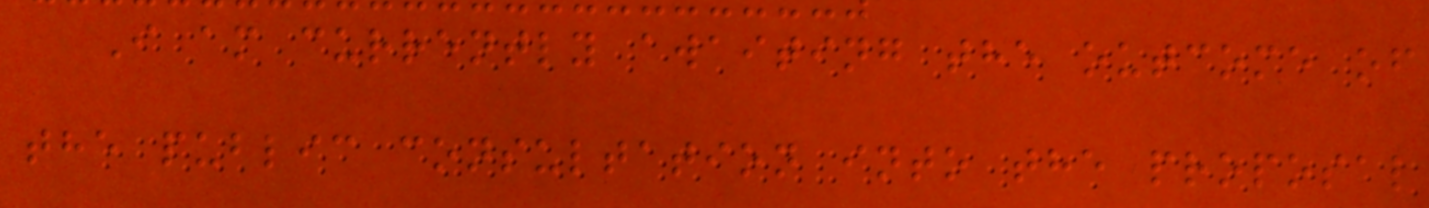I am currently awaiting the outcome of
the public consultation into the proposal
